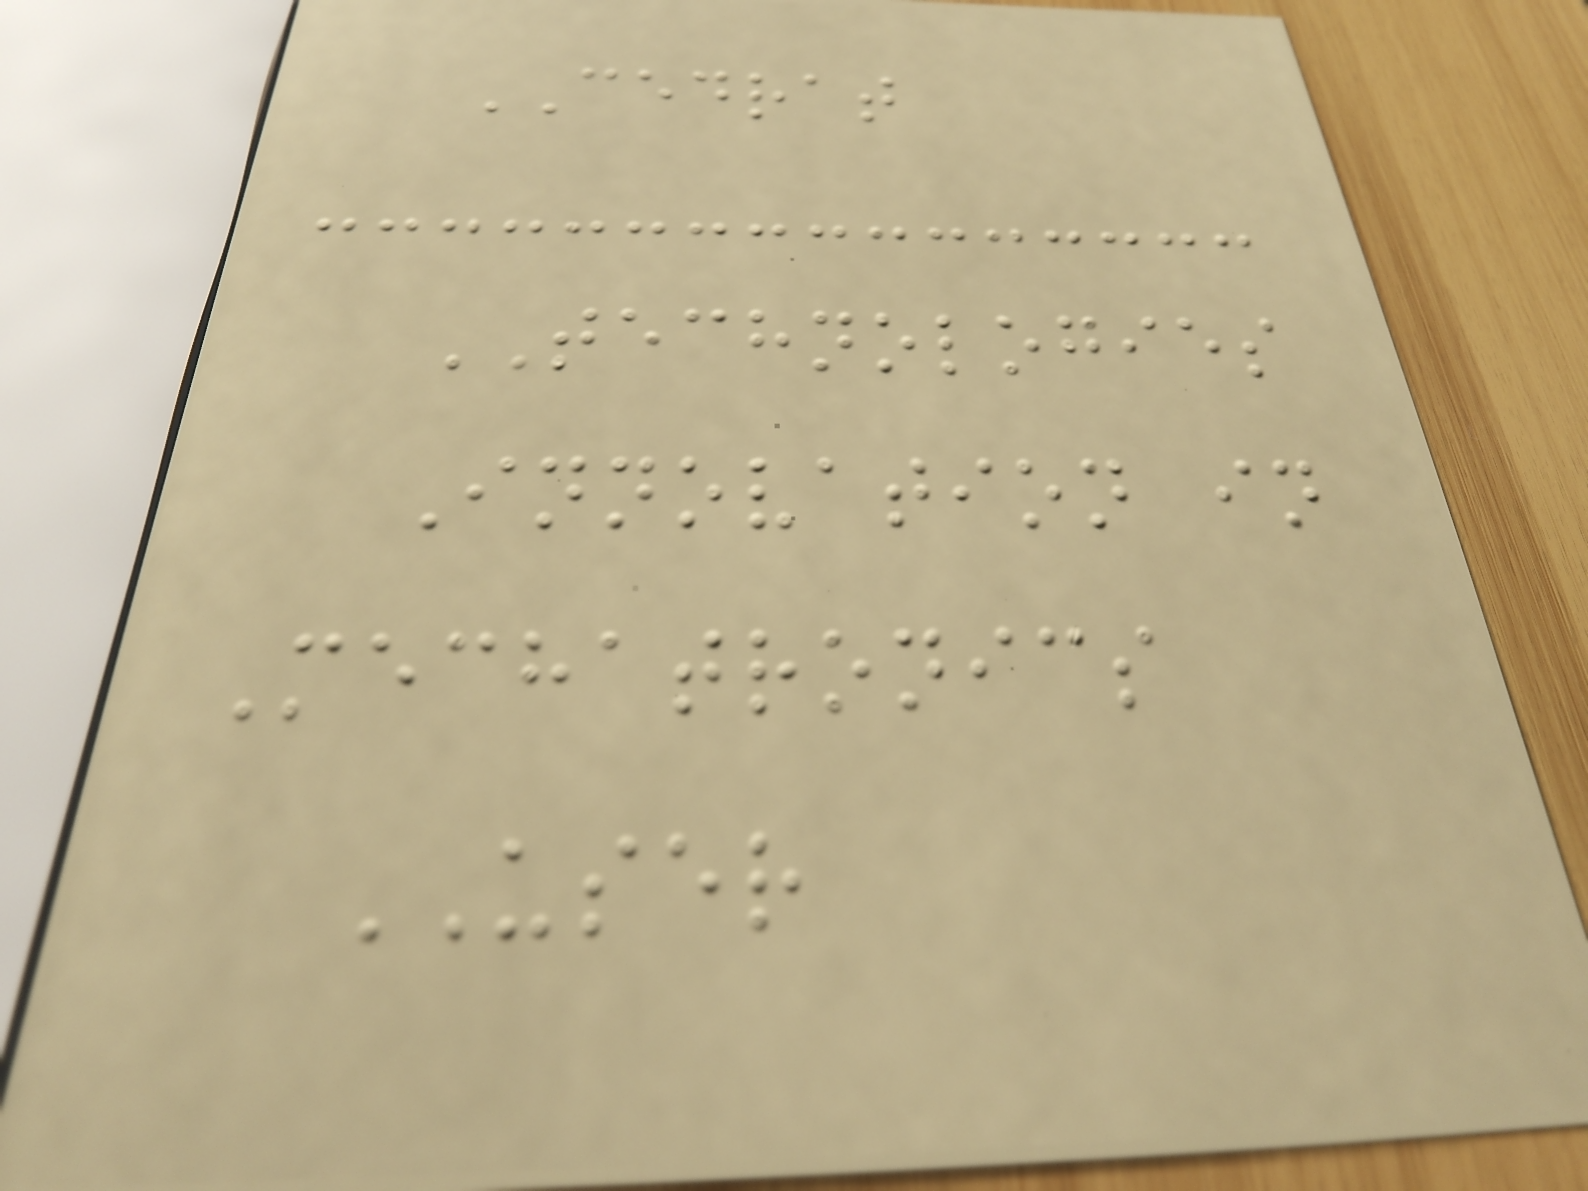CEDRAT
TECHNOLOGIES
Innovation in
Mechatronics
USER
